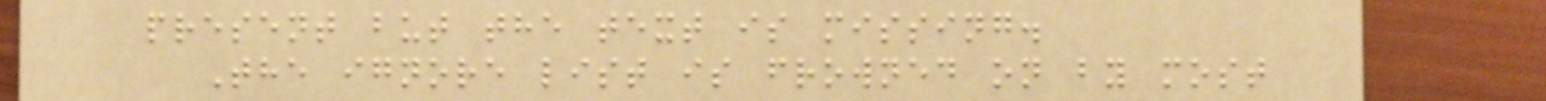present but the text is missing.
The ignore list is frowned on by most
